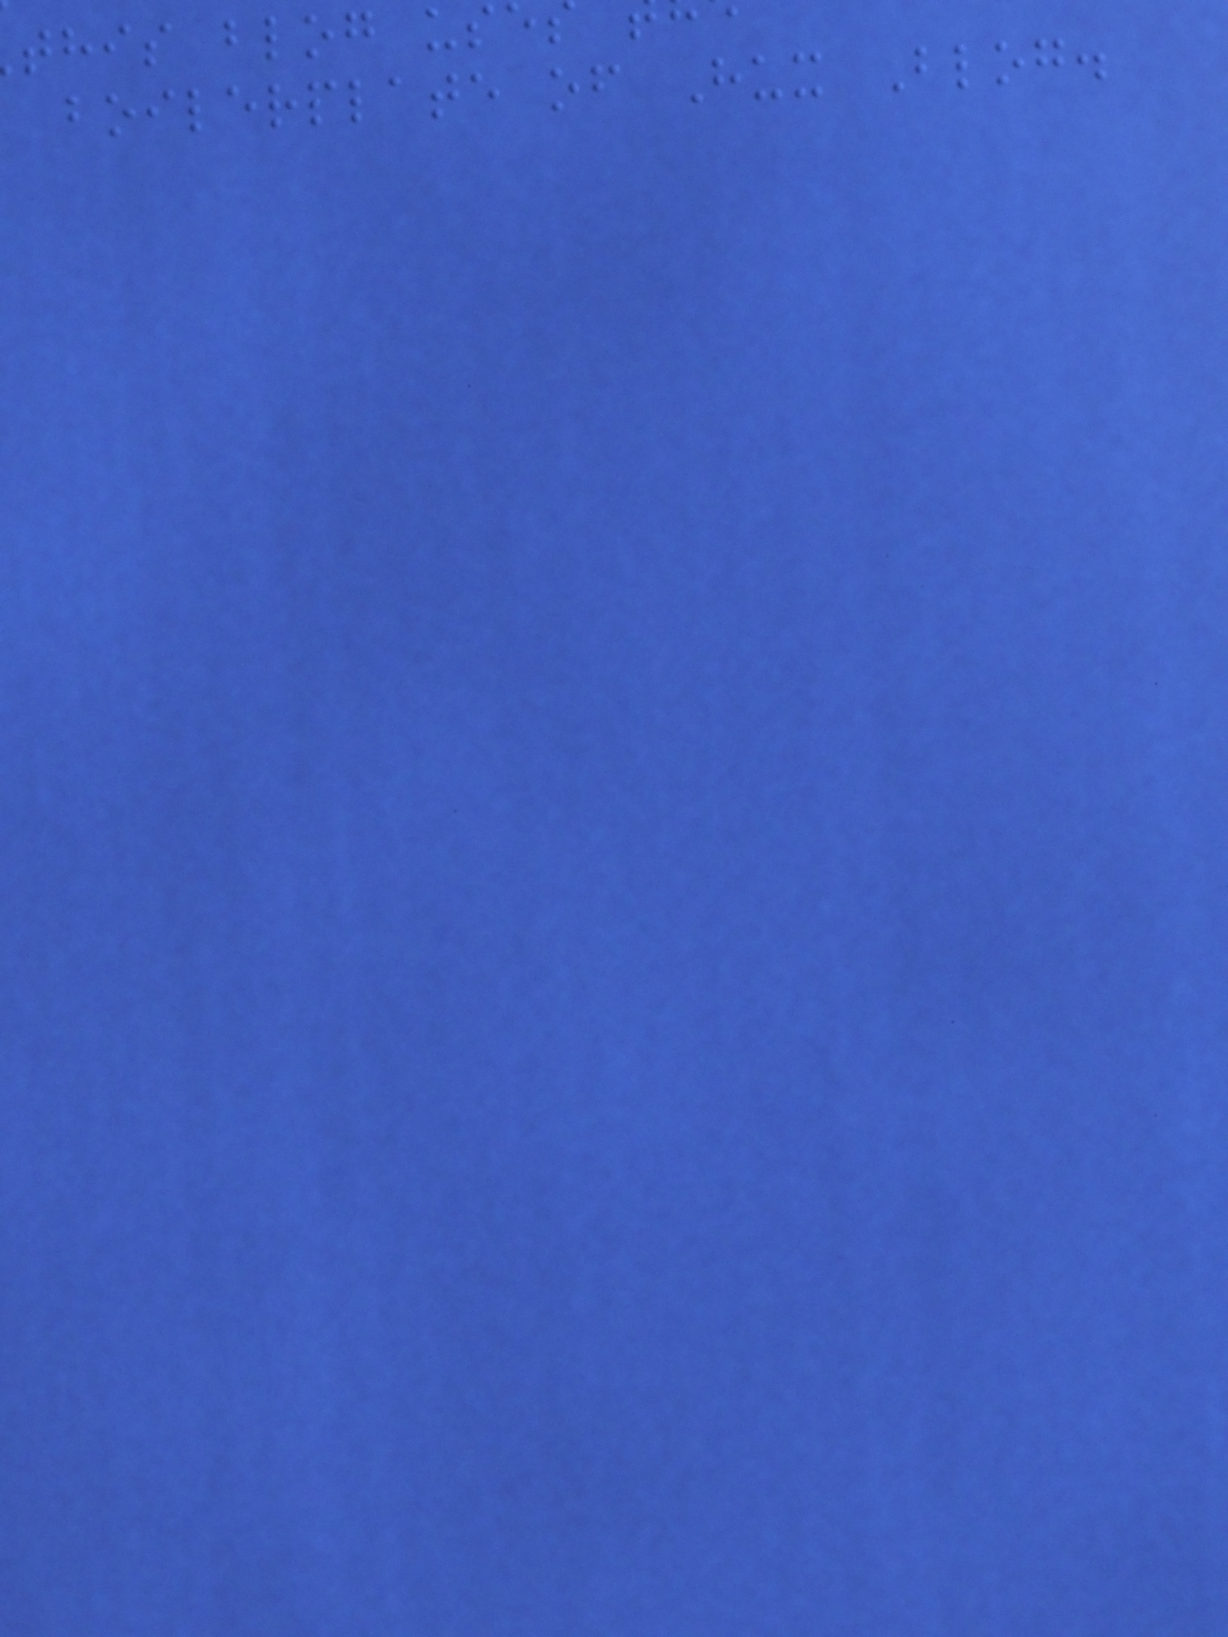this blog us
boilerplate of Hux Blog.
